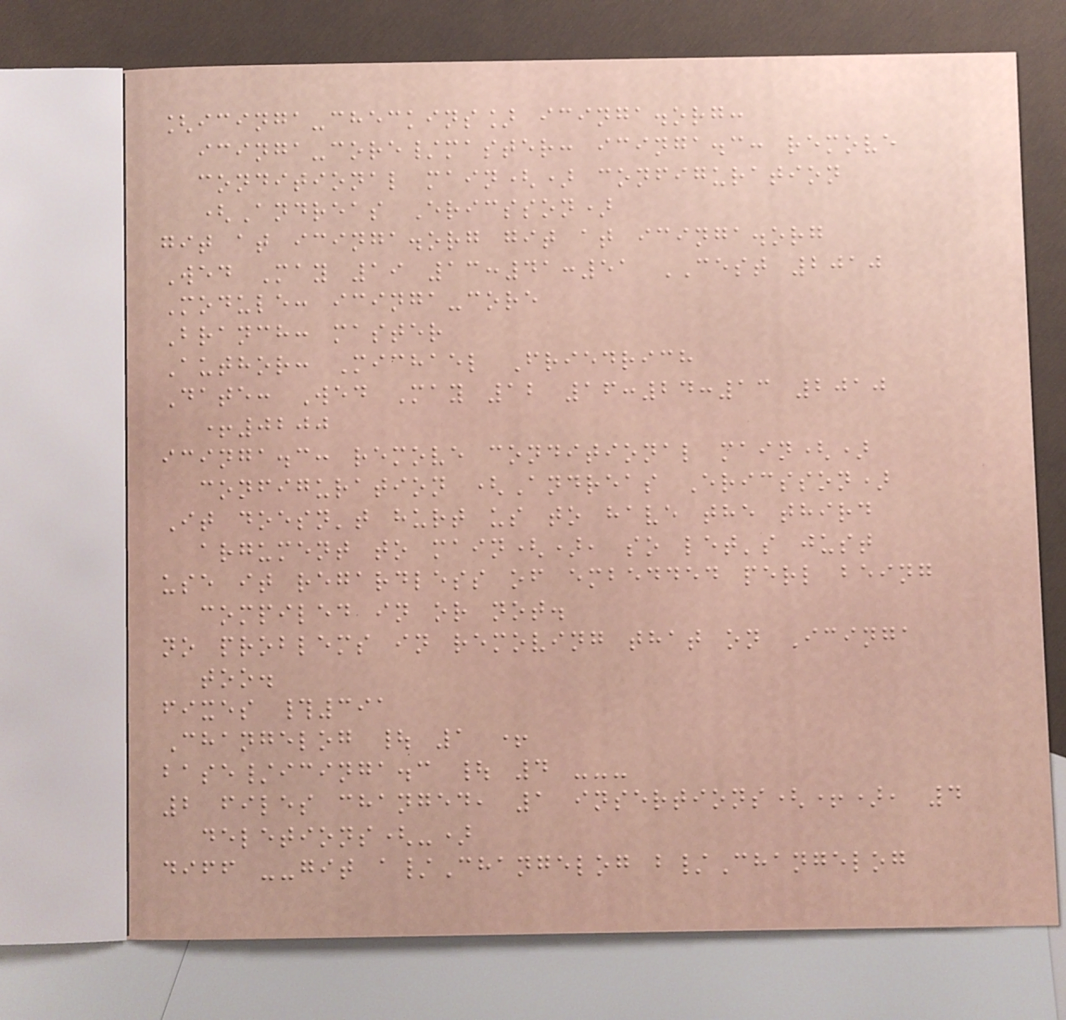[icinga-checkins] icinga.org:
icinga-core/master: icinga.c: remove
conditional main() configuration
(Andreas Ericsson)
git at icinga.org git at icinga.org
Wed May 19 13:41:51 CEST 2010
Module: icinga-core
Branch: master
Author: Michael Friedrich
Date: Wed May 12 16:24:13 2010
+0200
icinga.c: remove conditional main()
configuration (Andreas Ericsson)
It doesn't hurt us to have the third
argument to main(), so let's just
use it regardless of embedded perl being
compiled in or not.
no problems in removing that on Icinga
too.
fixes #391
Changelog | 1 +
base/icinga.c | 4 ---
2 files changed, 1 insertions(+), 4
deletions(-)
diff --git a/Changelog b/Changelog
